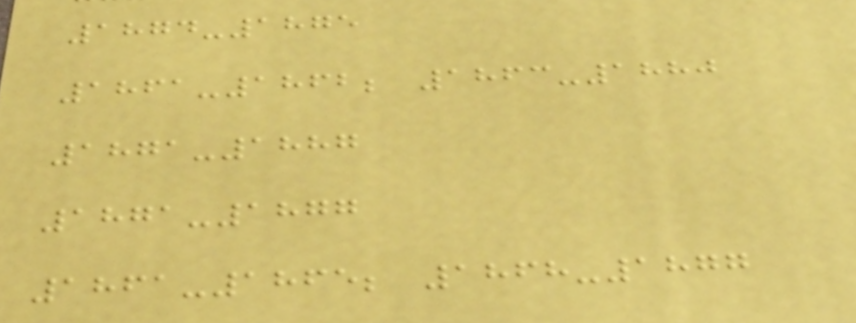1874-1875
1861-1862; 1863-1880
1871-1887
1871-1877
1861-1865; 1868-1877
